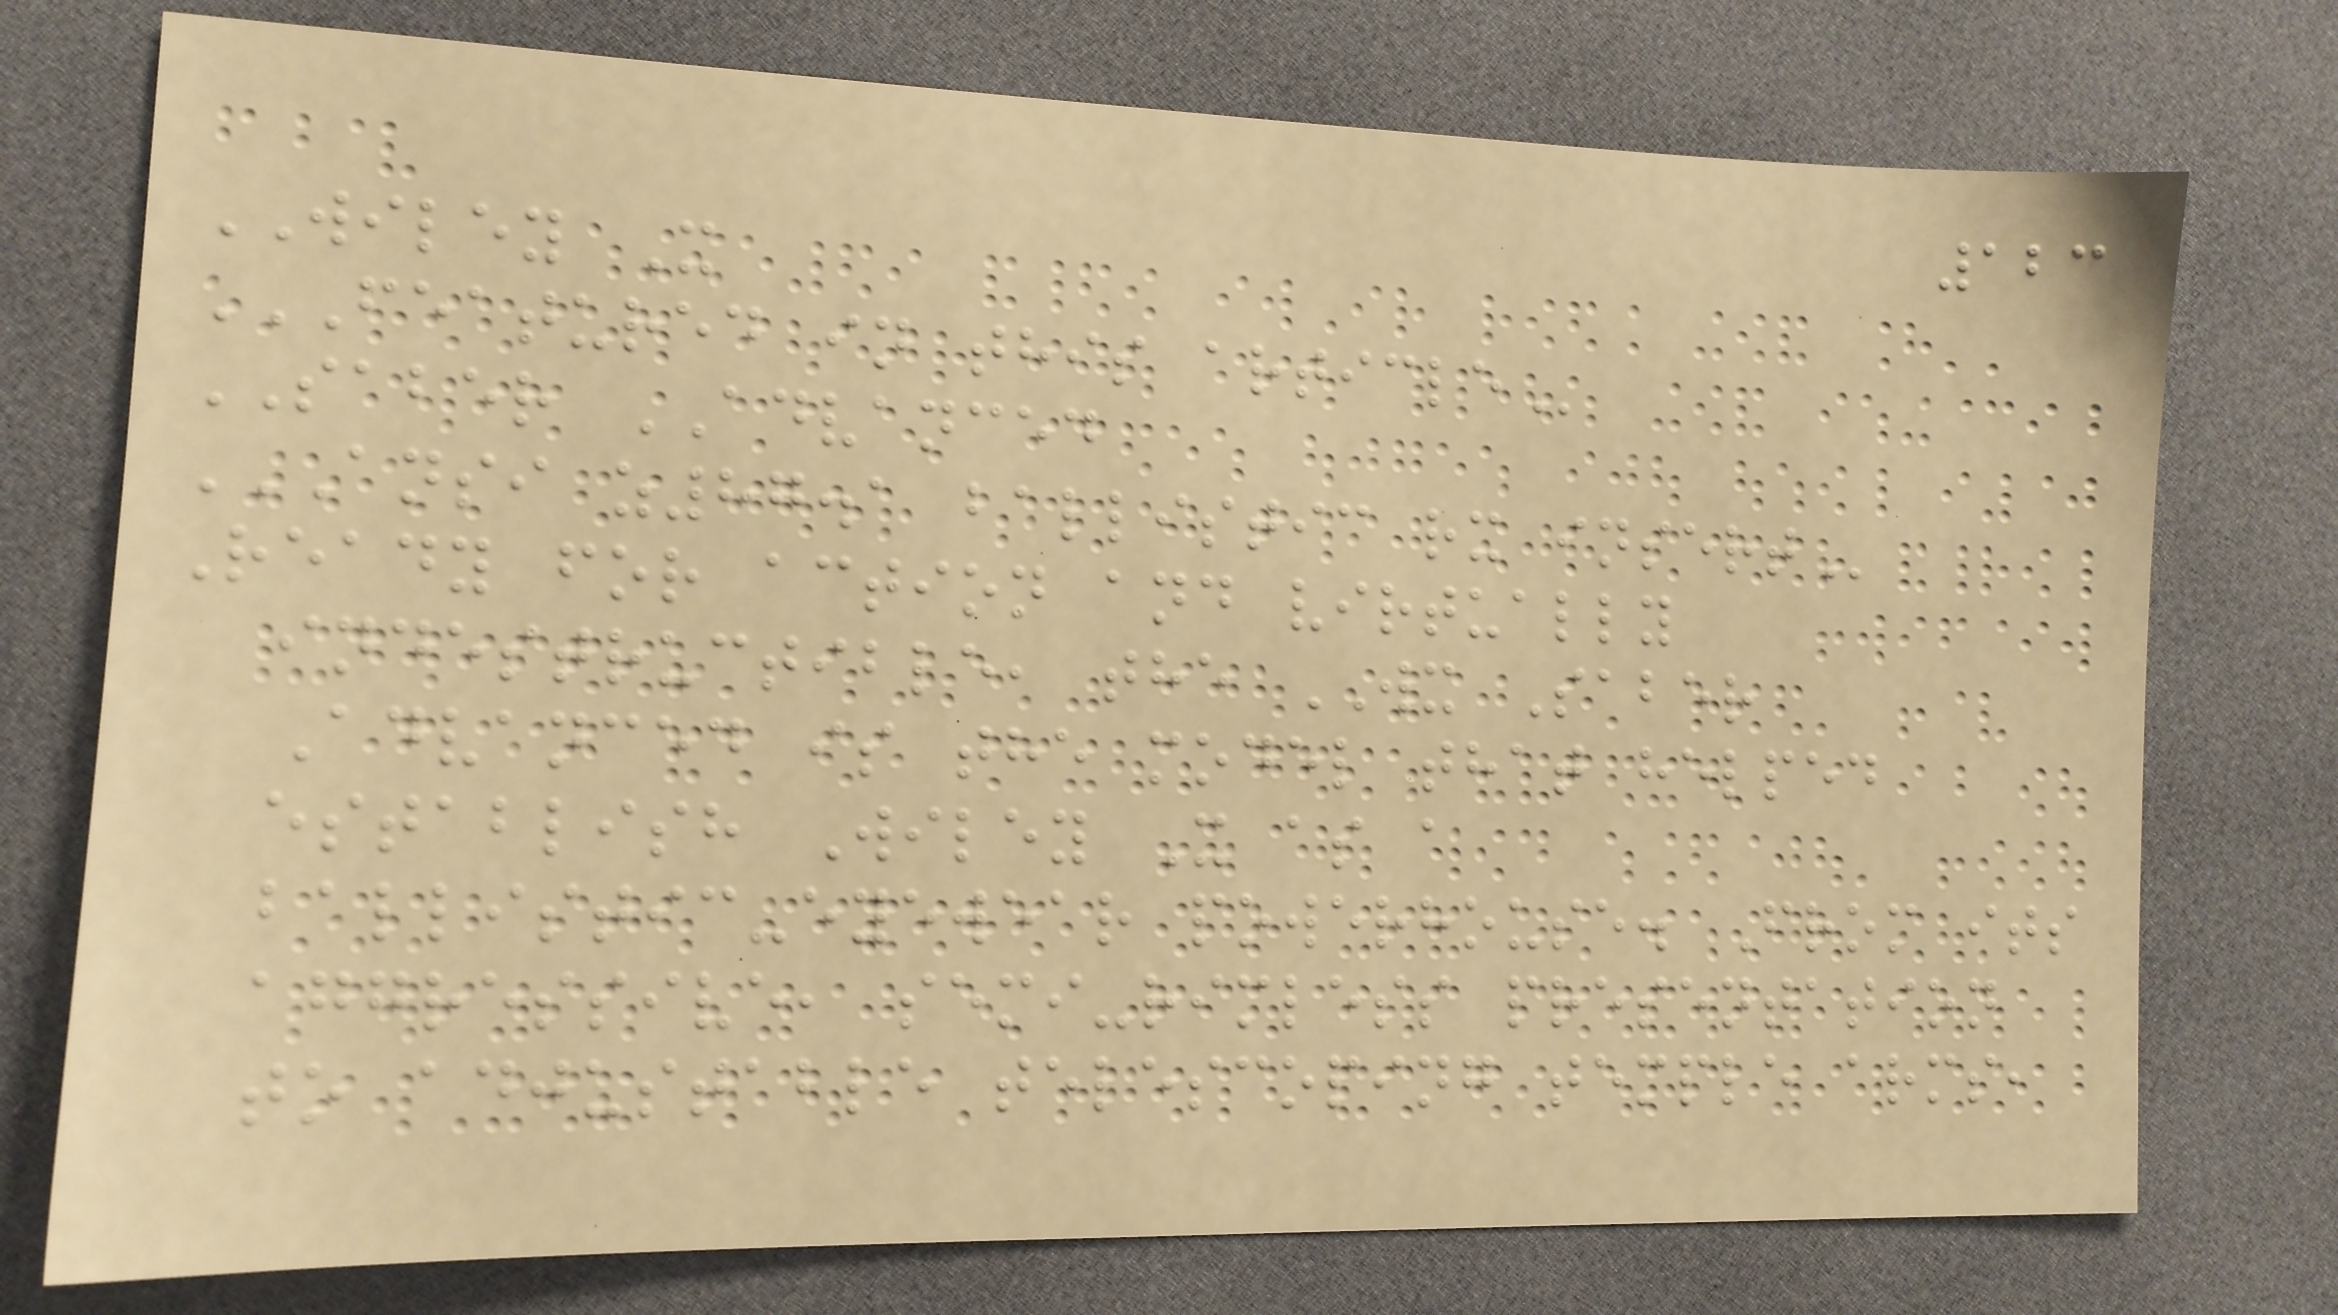123
WILEY X
FEATURED IN THIS ARTICLE
SABER ADVANCED
ANSI Z87.1 BALLISTIC RX INSERT
Ready for action and virtually
indestructible, the WX Saber
Advanced is the model that helped
establish Wiley X as a
ballistic-eyewear powerhouse. From its
aggressive, semi-rimless presentation
to adjustable telescoping temple arms,
